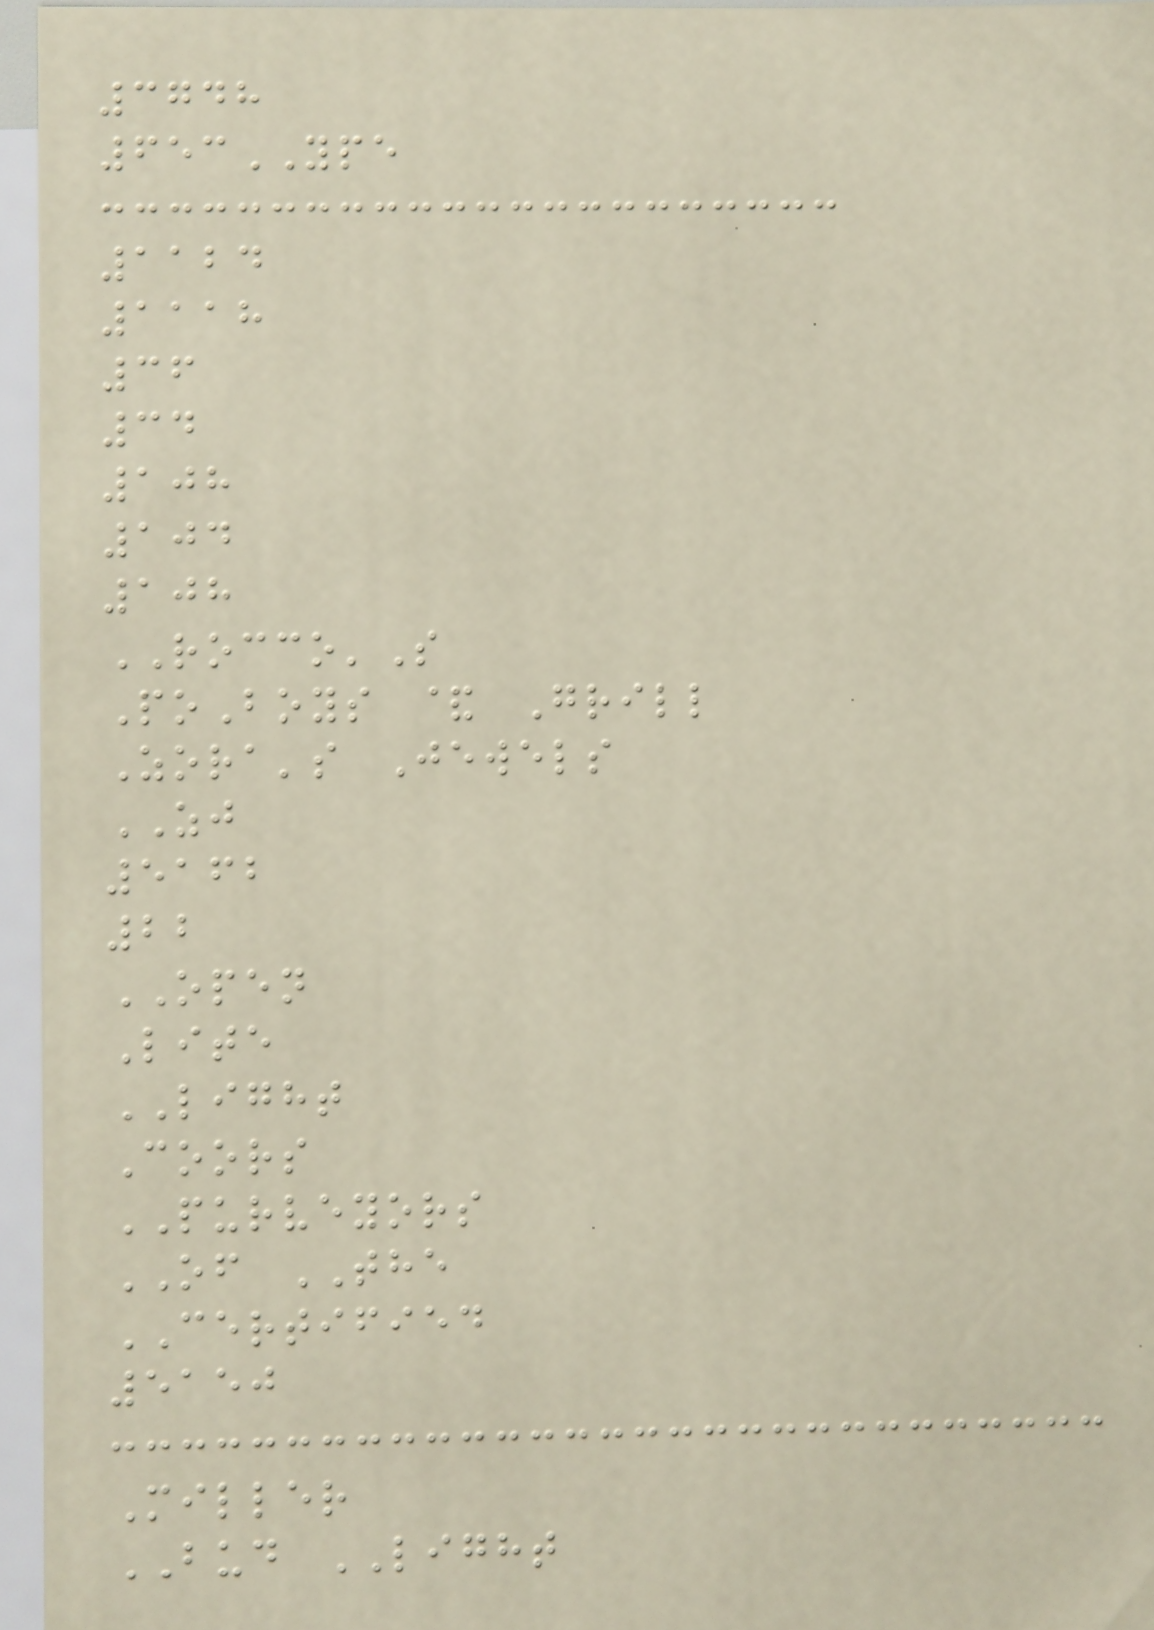3748
653YPE
1124
1118
36
34
108
104
108
ROCCO'S
PoBoys & Grill
Zora's Jewels
ZJ
5162
22
OPEN
Lite
LIGHT
Coors
PURVEYORS
OF THE
CERTIFIED
5150
Miller
BUD LIGHT
